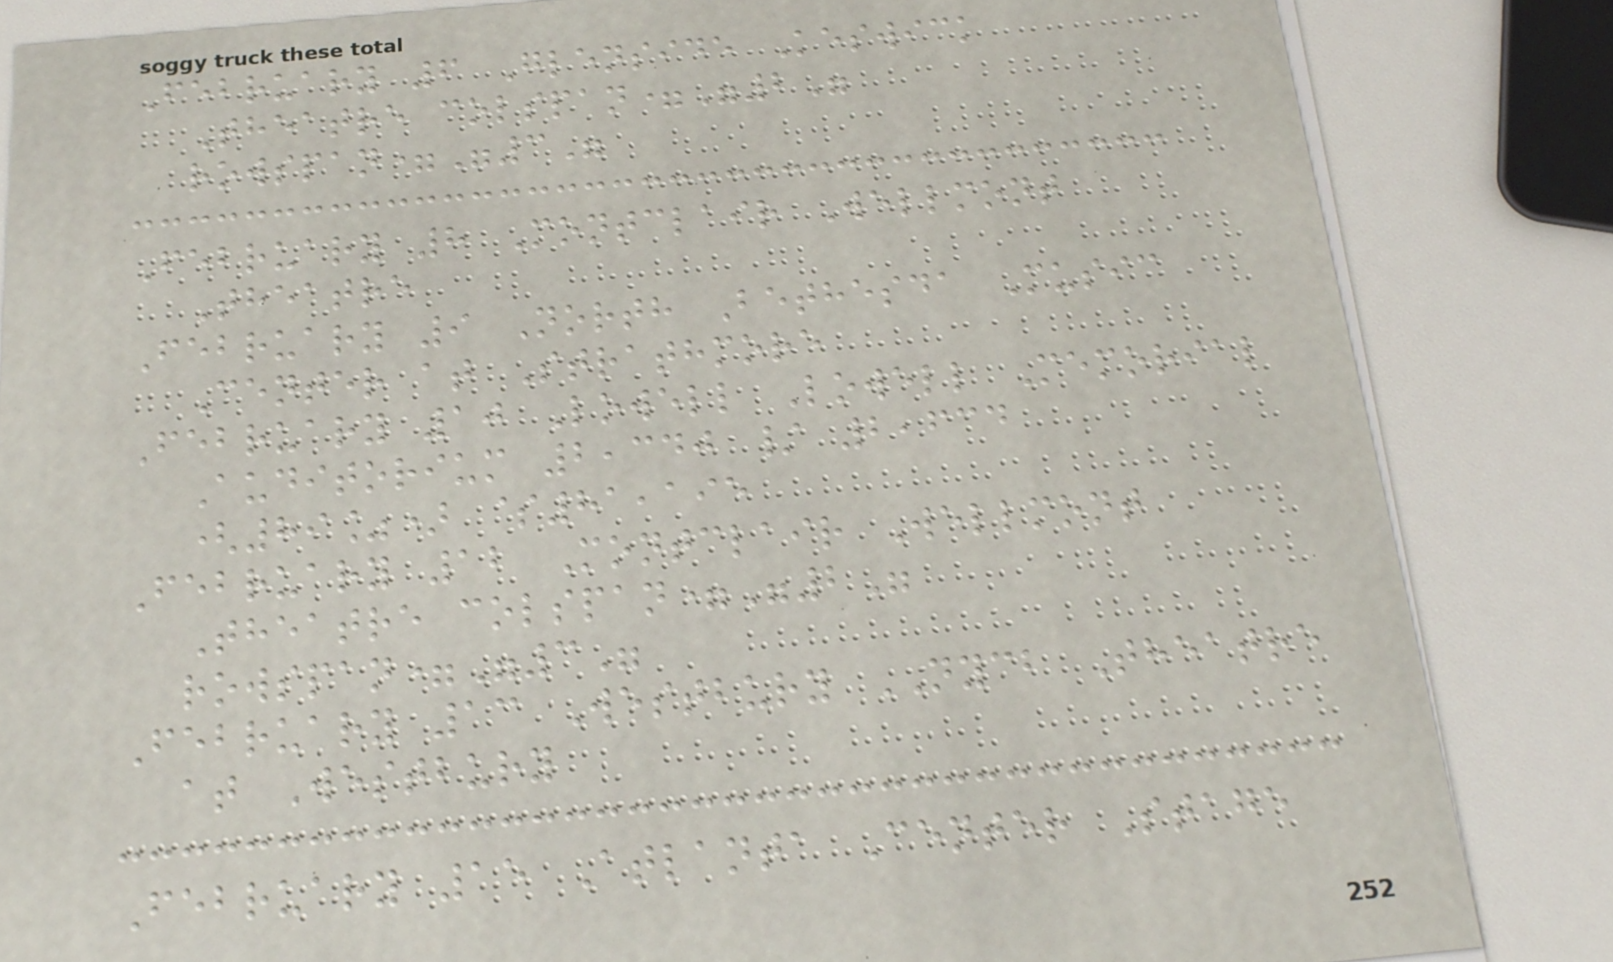February 6 Glenside Keswick
Theatre colspan="2"
rowspan="3"
February 8 Montclair Wellmont
Theatre
February 9 North Bethesda Music
Center at Strathmore
February 10 Lowell Lowell Memorial
Auditorium 2,340 / 2,634
(89%) $81,195
February 12 Montclair Wellmont
Theatre colspan="2"
rowspan="3"
February 13 Westbury NYCB Theatre
at Westbury
February 15 Atlanta Center Stage
